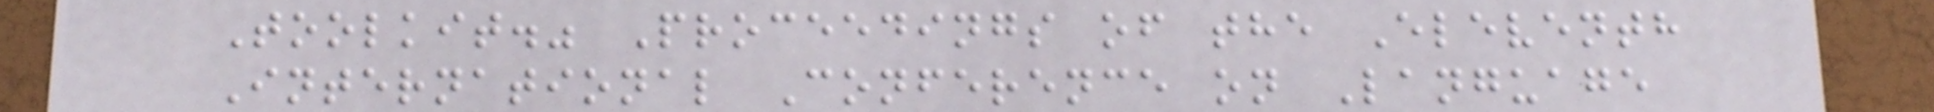Toolkit." Proceedings of the Eleventh
International Conference on Language
